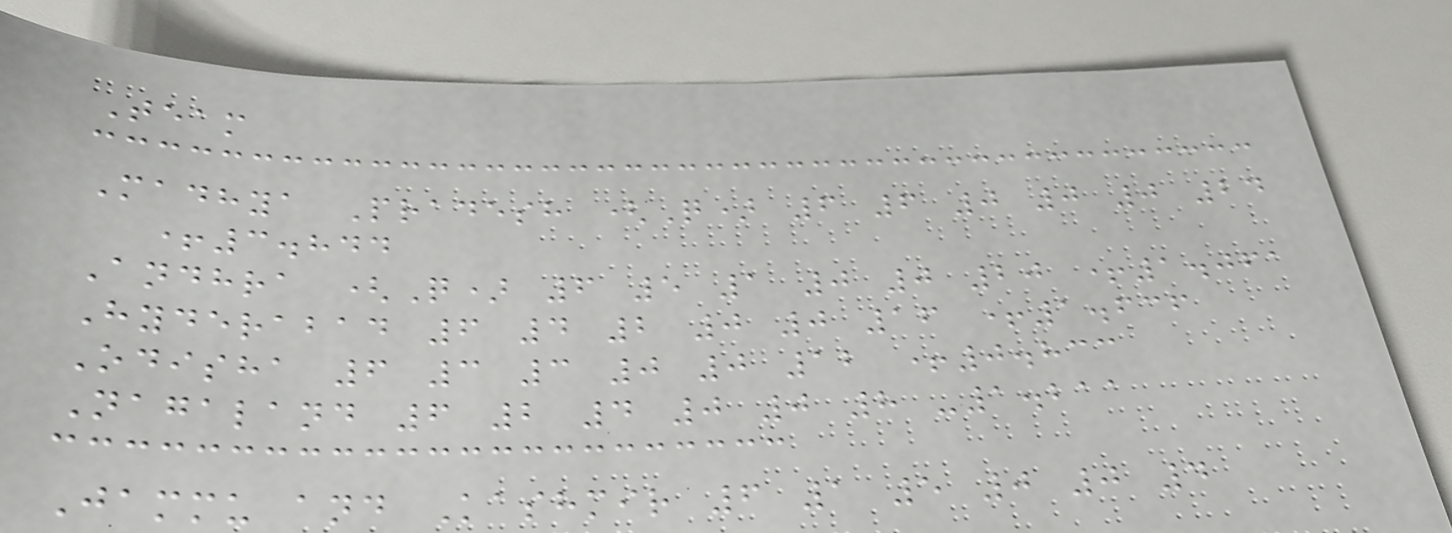Team
Madhya Pradesh (Q) 6 6 0 0 0 24
+3.844
Andhra (Q) 6 5 1 0 0 20 +1.061
Hyderabad 6 4 2 0 0 16 +1.636
Odisha 6 3 3 0 0 12 +0.833
Nagaland 6 2 4 0 0 8 -1.211
Jammu and Kashmir 6 1 5 0 0 4
